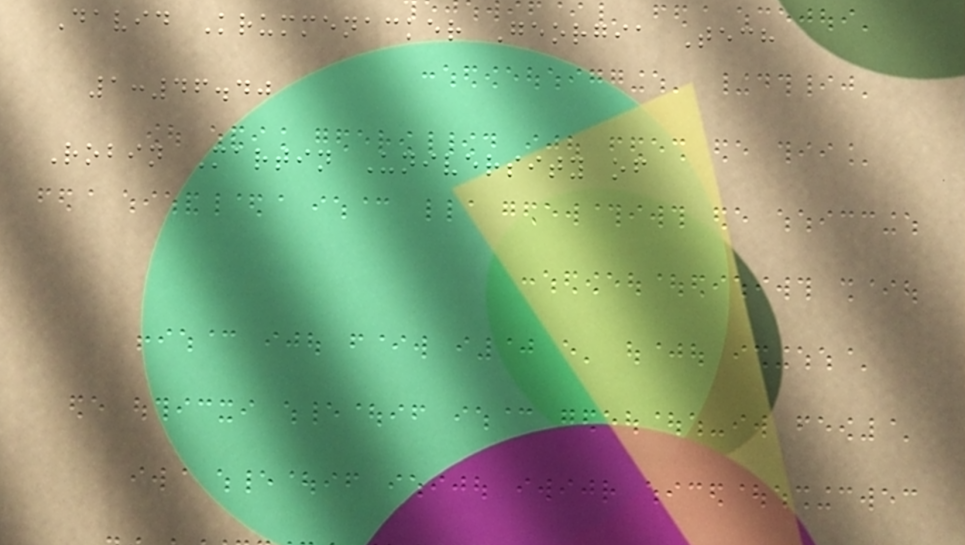David Krummenacker Georgia Tech
1:46.40
Robin Martin University of
